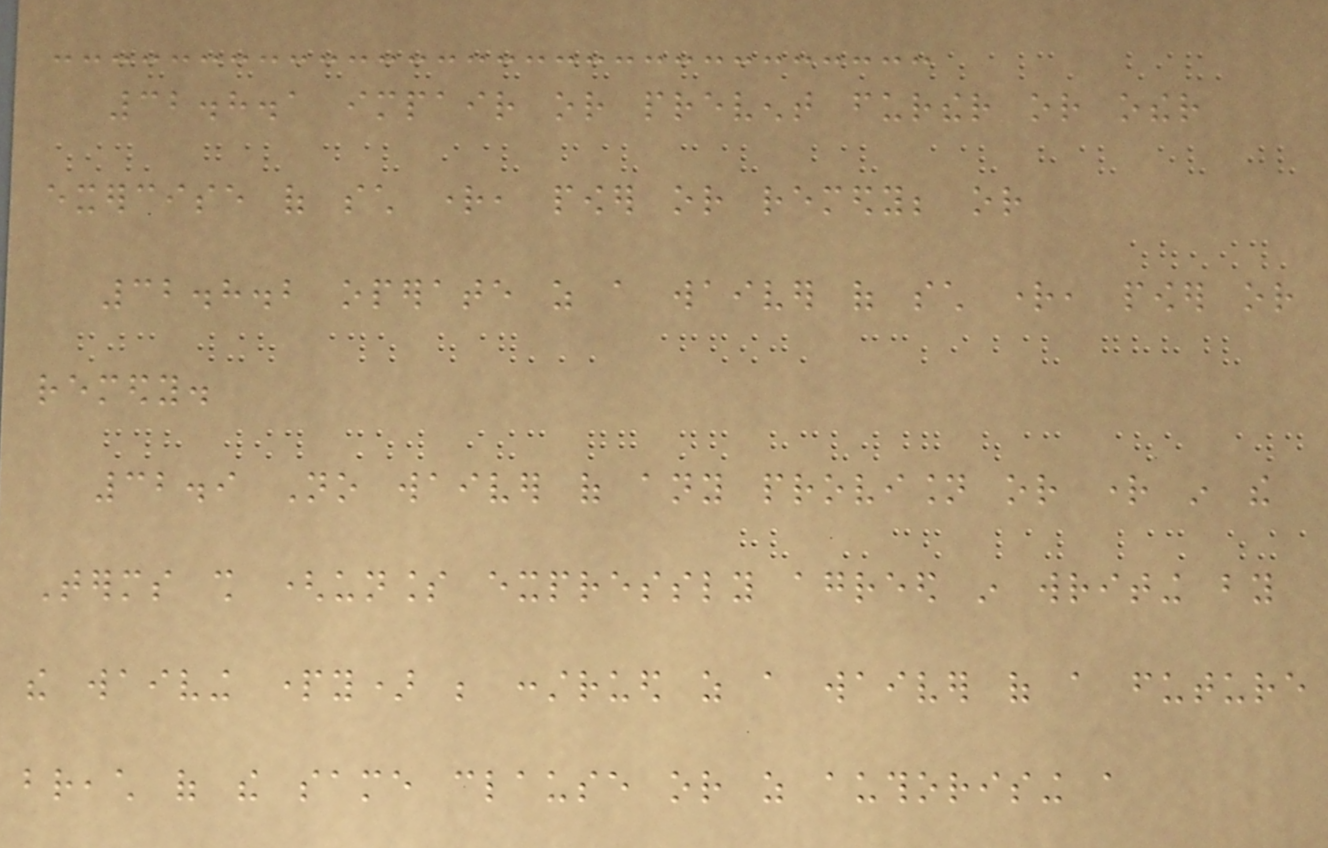32.8.1 impair or prevent further or other
exercise of such right, power or remedy; or
32.8.2 operate as a waiver of such right, power or
remedy.
32.9 No waiver of any provision or right in the
Terms shall (unless expressly agreed in writing by
the waiving party) be construed as a waiver of a future
breach of the same clause or as authorising a
